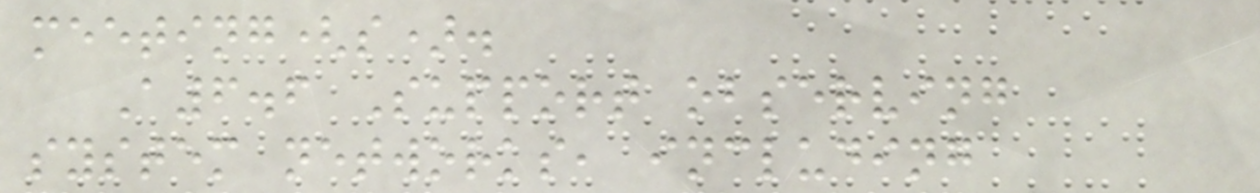meeting(s).
A6.6 Support observing
system networks, including
